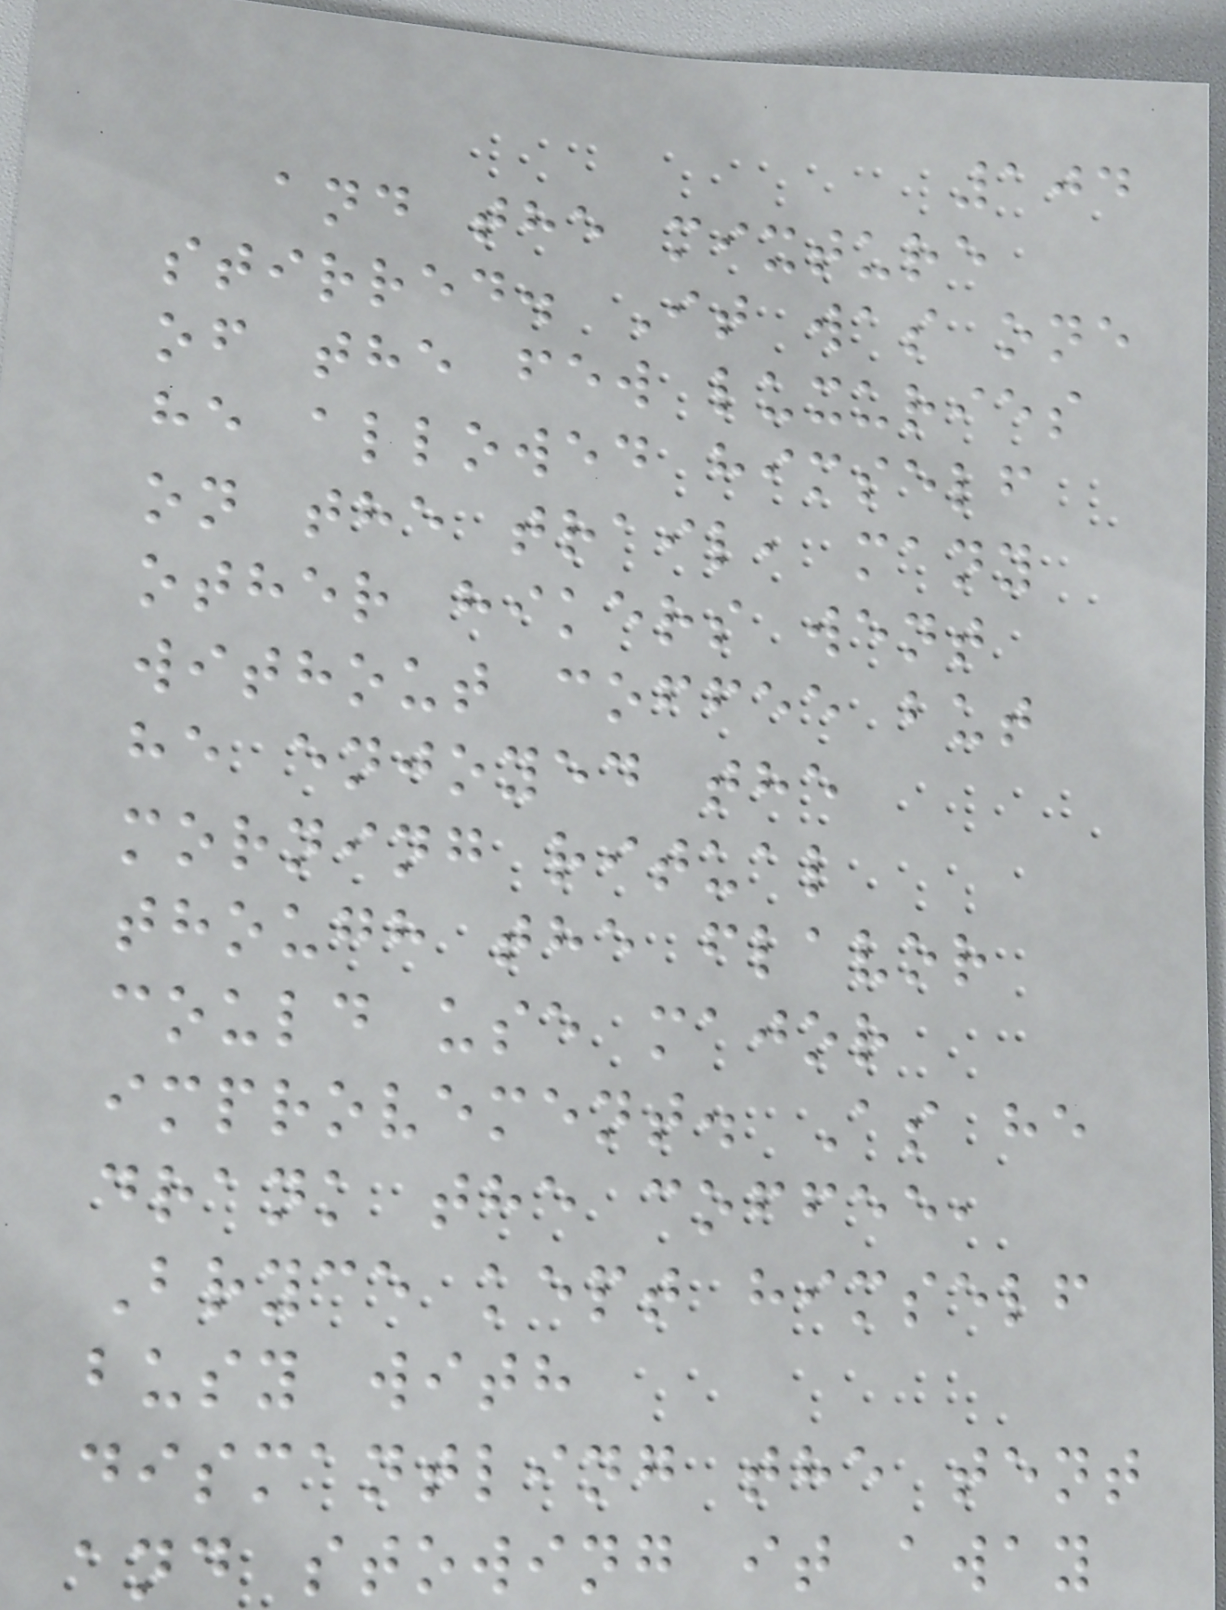104
and the mixture
stirred. It was one
of the few luxuries
he allowed himself
on the trail, many
other hikers went
without coffee but
he enjoyed the
morning ritual
though the flavor
could use major
improvement. As he
drank the coffee,
Bryce kept himself
busy with
dismantling the tent
and stowing it away
